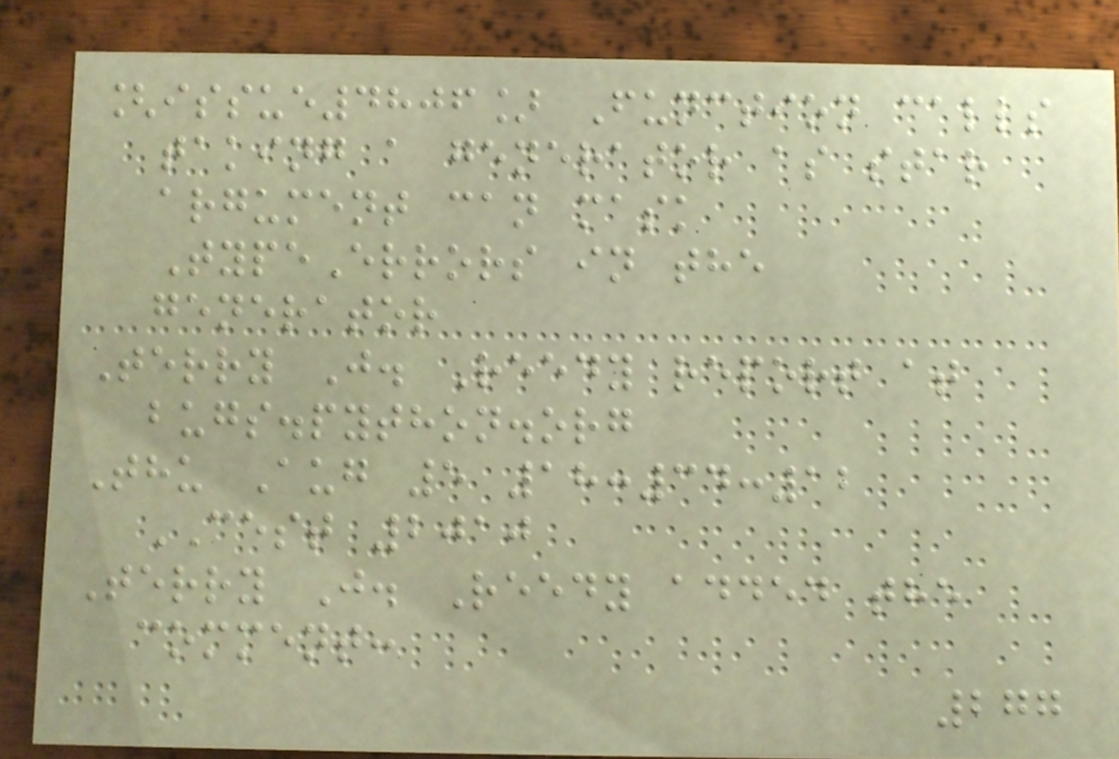[issue4806] Function calls
taking a generator as star
argument can mask
TypeErrors in the
generator
Terry J. Reedy report at
bugs.python.org
Thu Aug 5 18:34:12
CEST 2010
Terry J. Reedy added the
comment:
277
